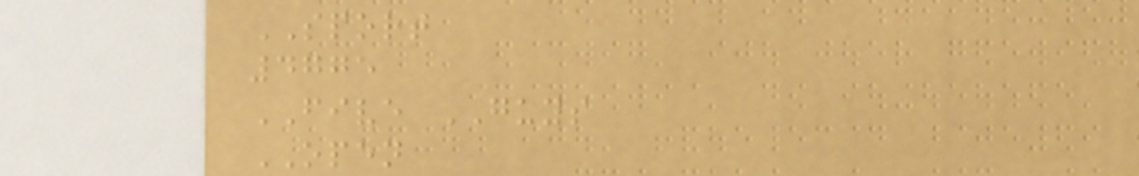SPORT
4775
FIVE GUYS
OPEN
